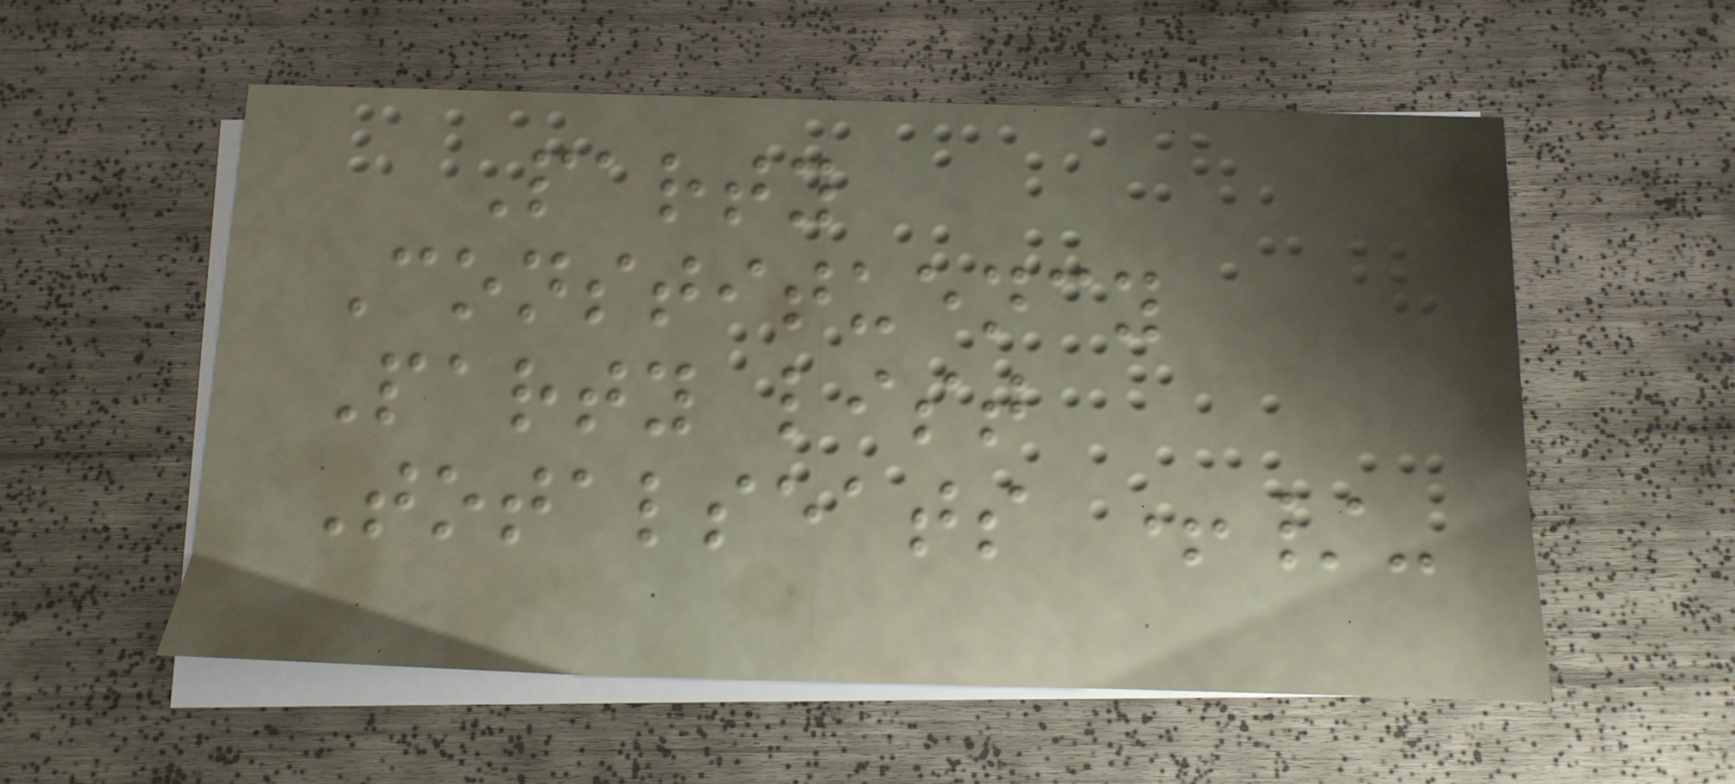Party
Constituency
Party list
Totalseats +/-
